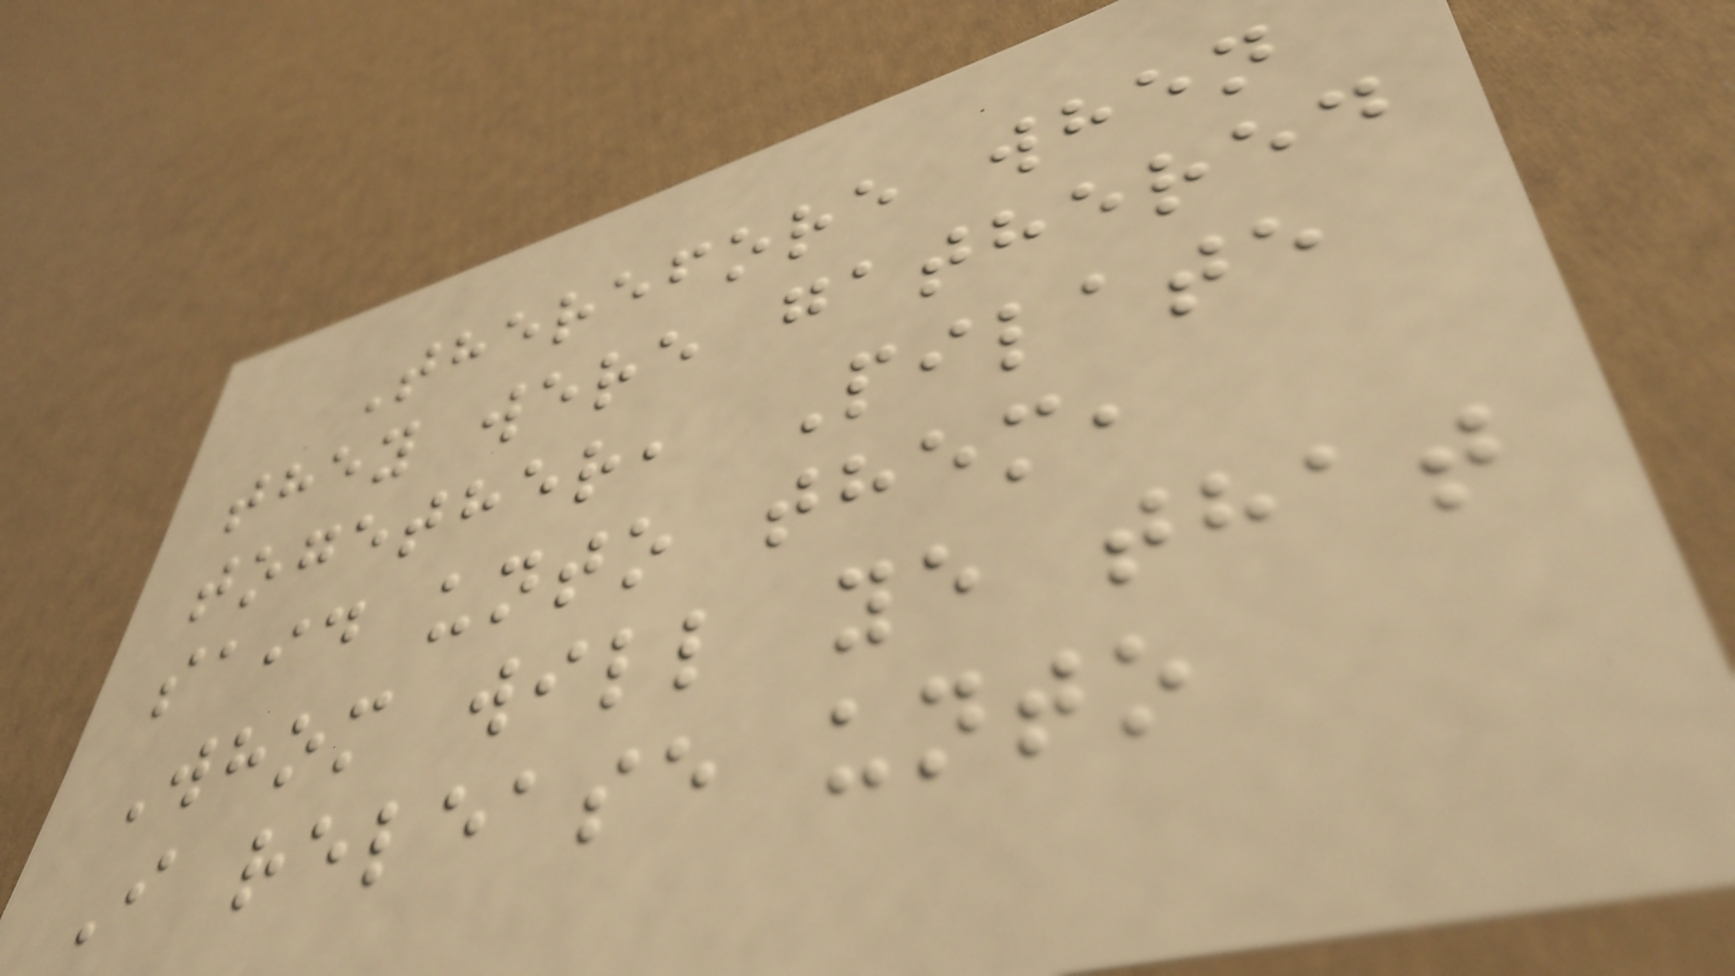Therefore when
they were gathered
together, Pilate
said unto them,
Whom will ye that
I release unto
